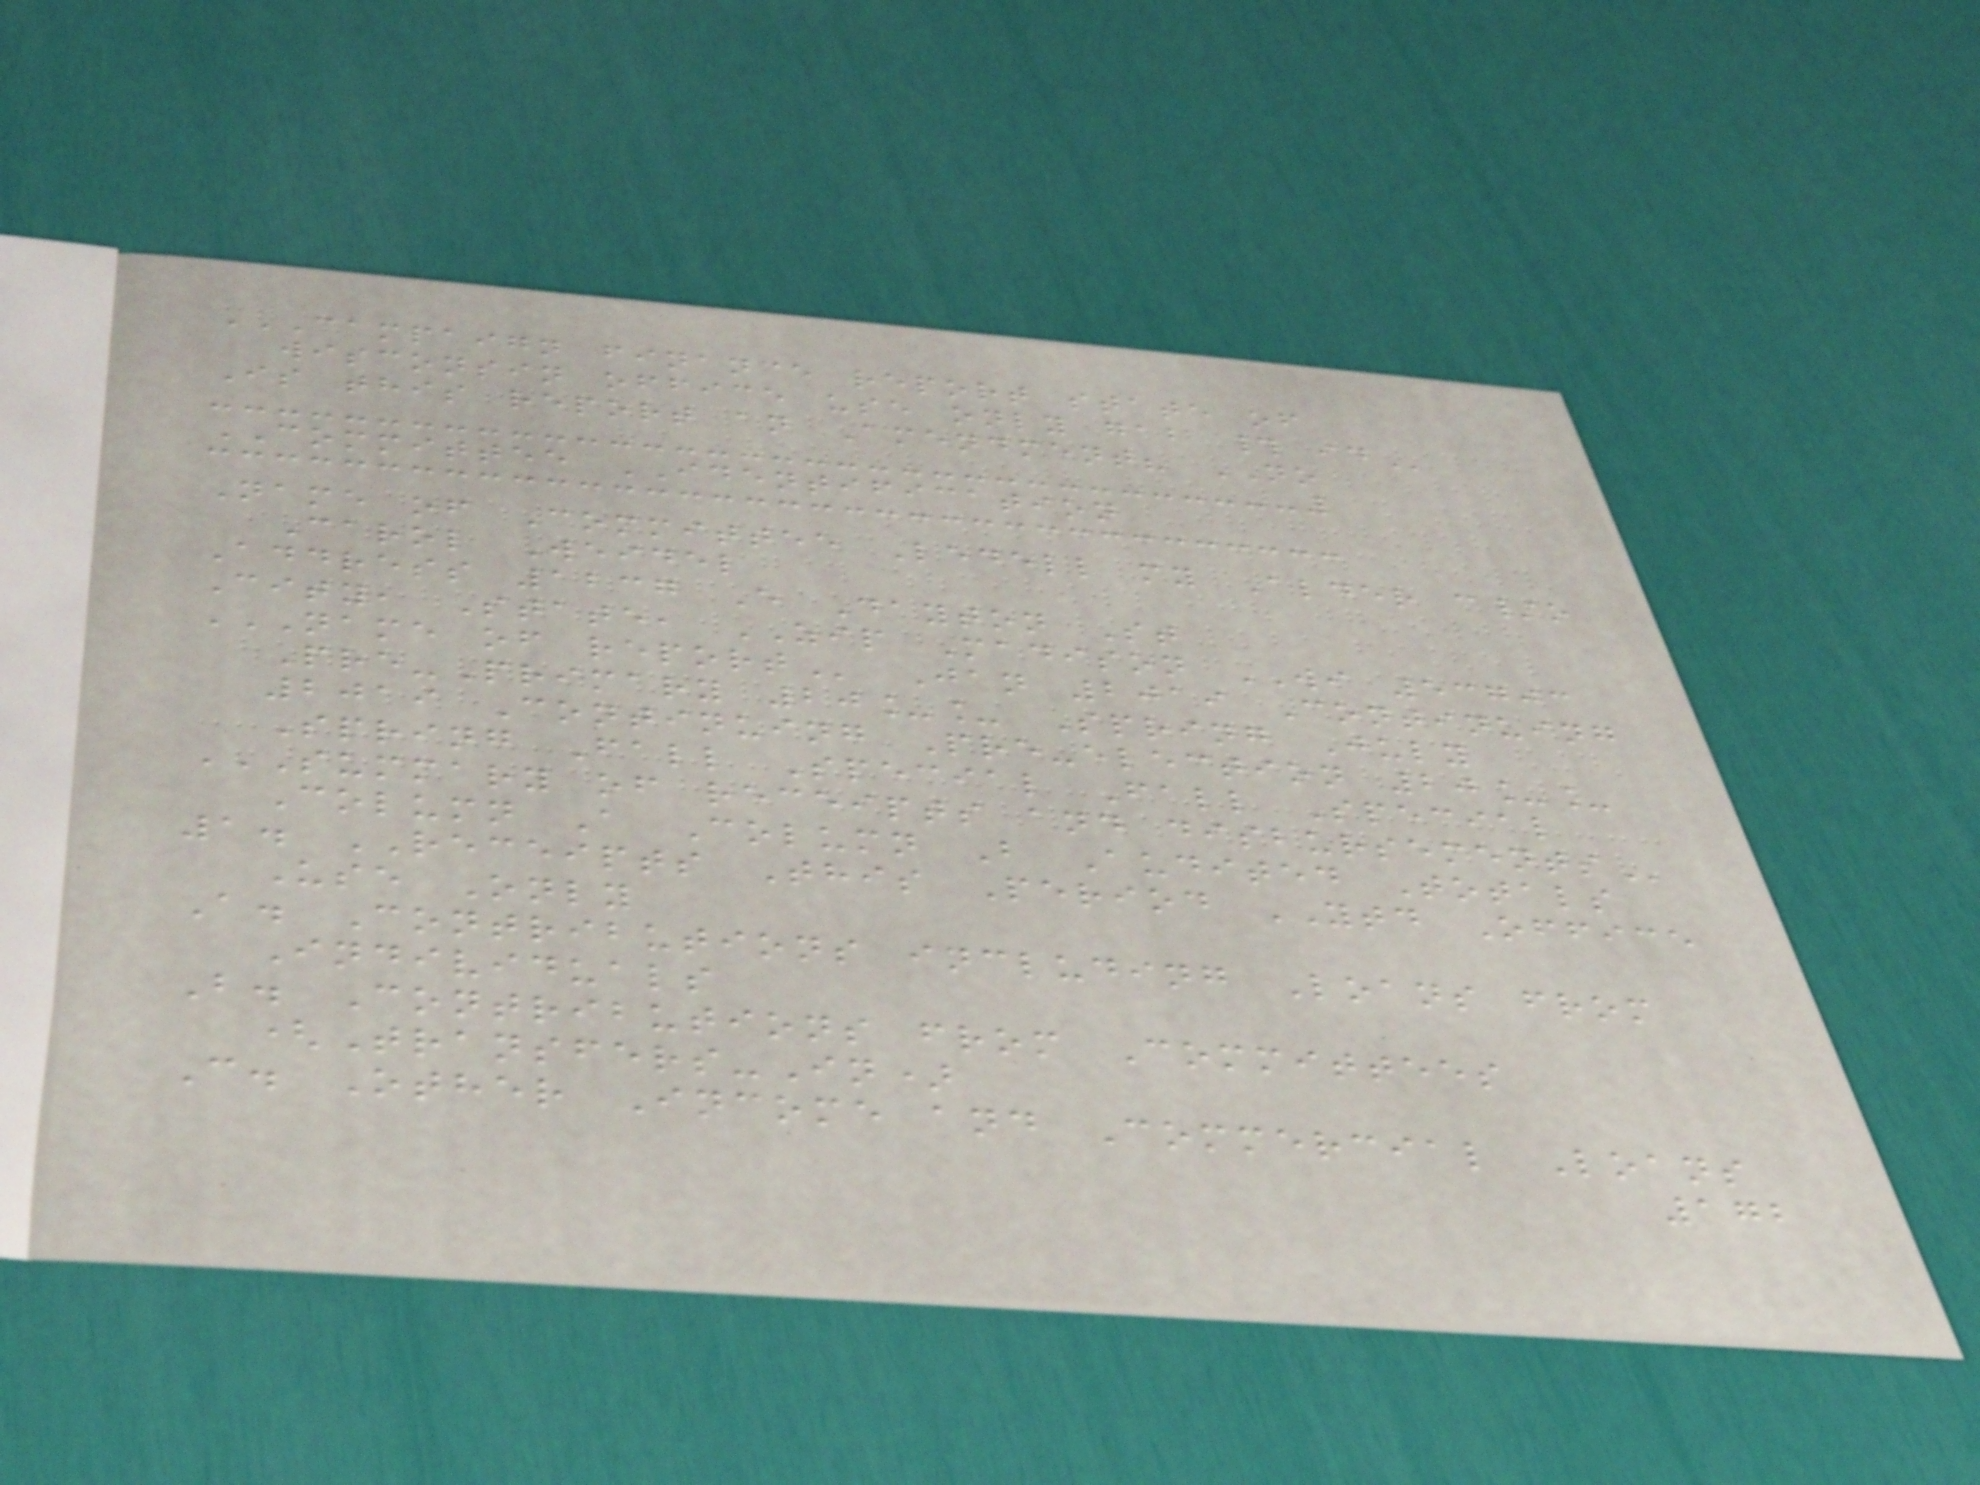CAMPAIGN FINANCE REPORT STATE OF
WISCONSIN OFFICE USE ONLY GAB # ID
Is this report an Amendment? NO
COMMITTEE IDENTIFICATION
Name of Committee Ledell my Alder c/o
Carol Weidel
Address 1237 E Dayton St
City, State, ZIP Madison WI 53703
NAME OF REPORT Jan 2019 Continuing
Pre-Primary 20__ Spring July
2019 Continuing Pre-election 20__
Spring Fall Special Fall Special
SUMMARY OF RECEIPTS AND DISBURSEMENTS
Column A Column B Audited Totals
1. RECEIPTS This Period YTD Office
Use Only
A. Contributions including Loans from
Individuals
B. Contributions from Committees
(Transfers-In)
C. Other Income and Commercial Loans
172
